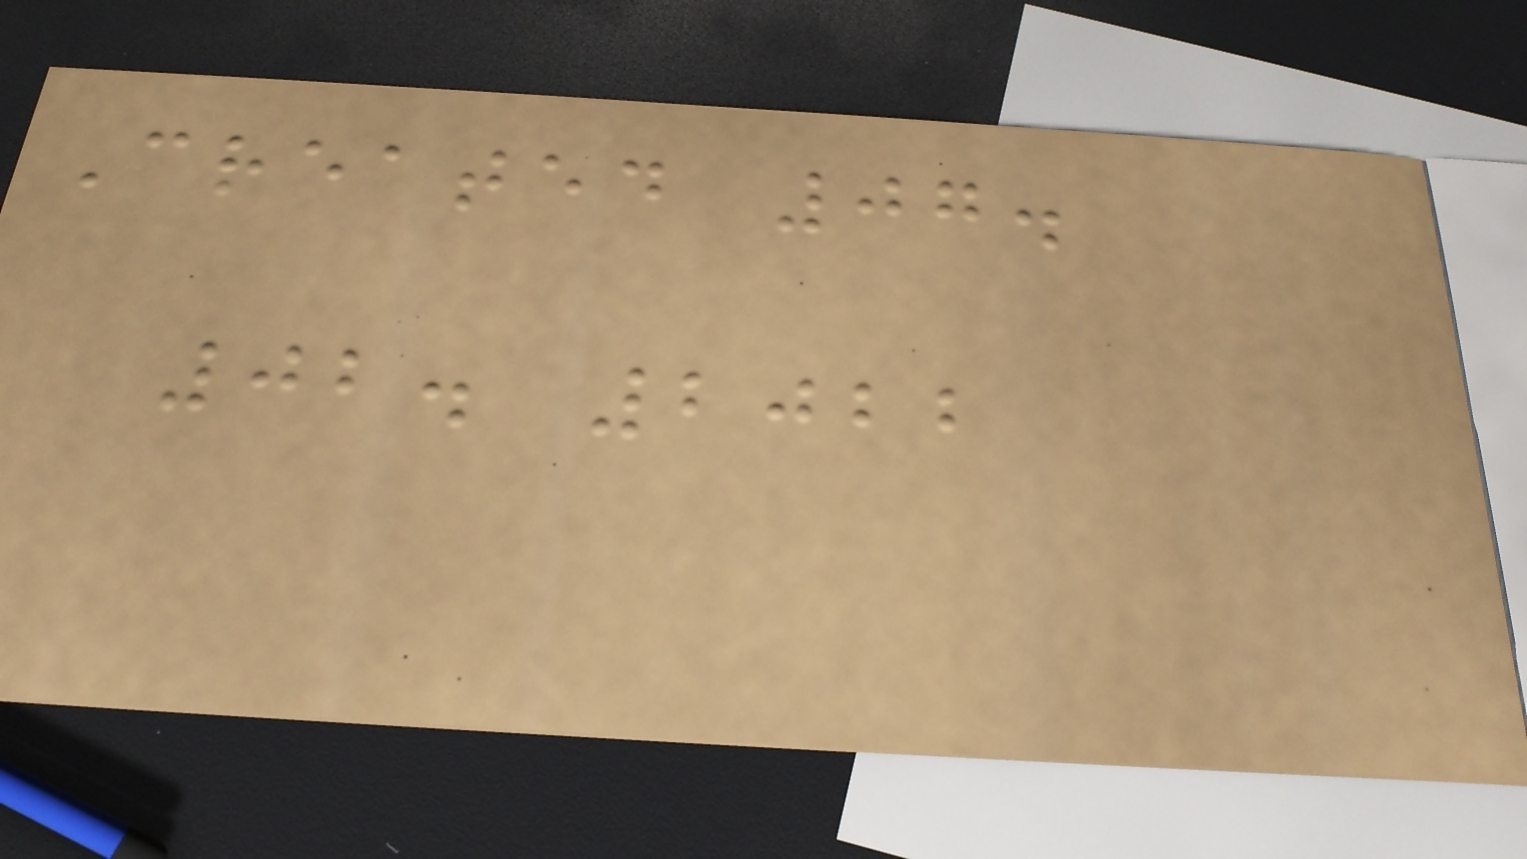Created 07.
02. 2022
